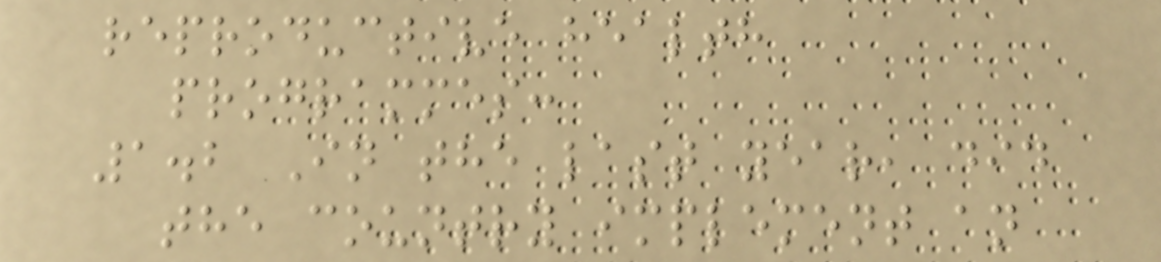reproductive health
programmes:
1.2 In the last year, did
the country implement an
